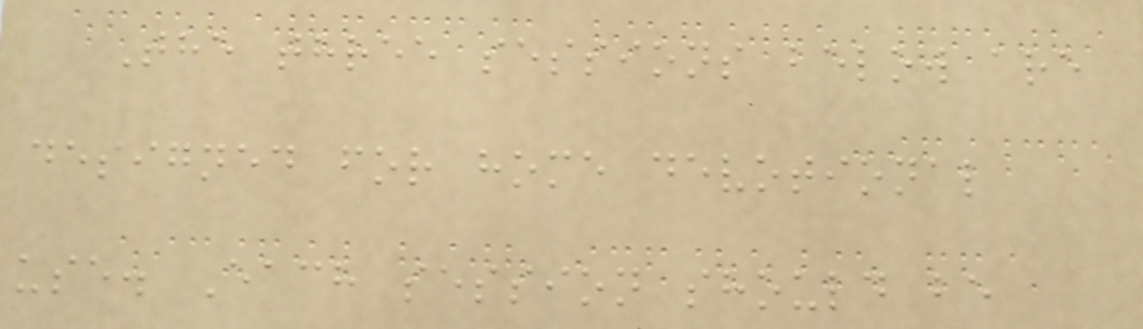The three sessions below are
designed for home devotional
use. Each session should be
